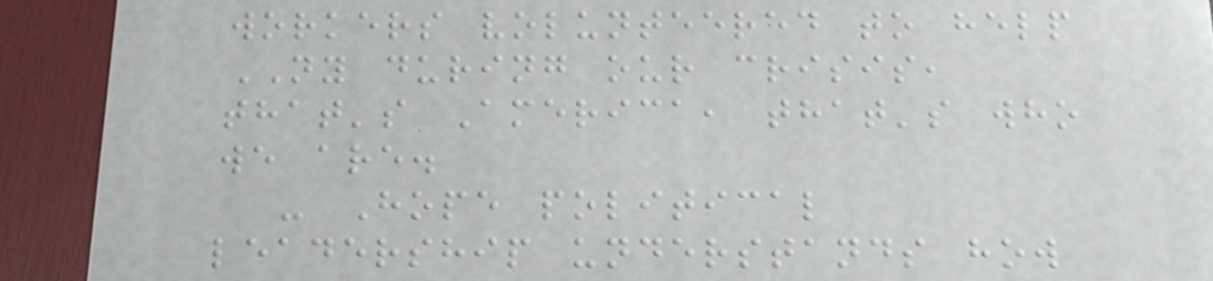workers volunteered to help
NY during our crisis,
that's America, that's who
we are.
- Hope political
leadership understands how
